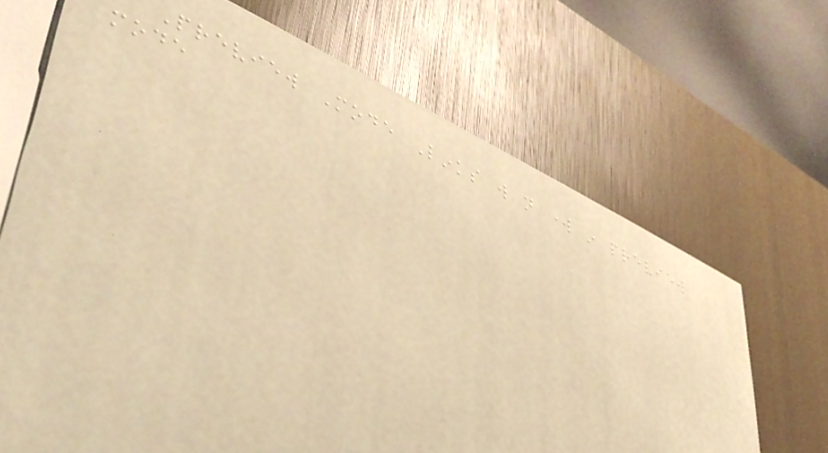Preview Mode Links will not work in preview
mode
